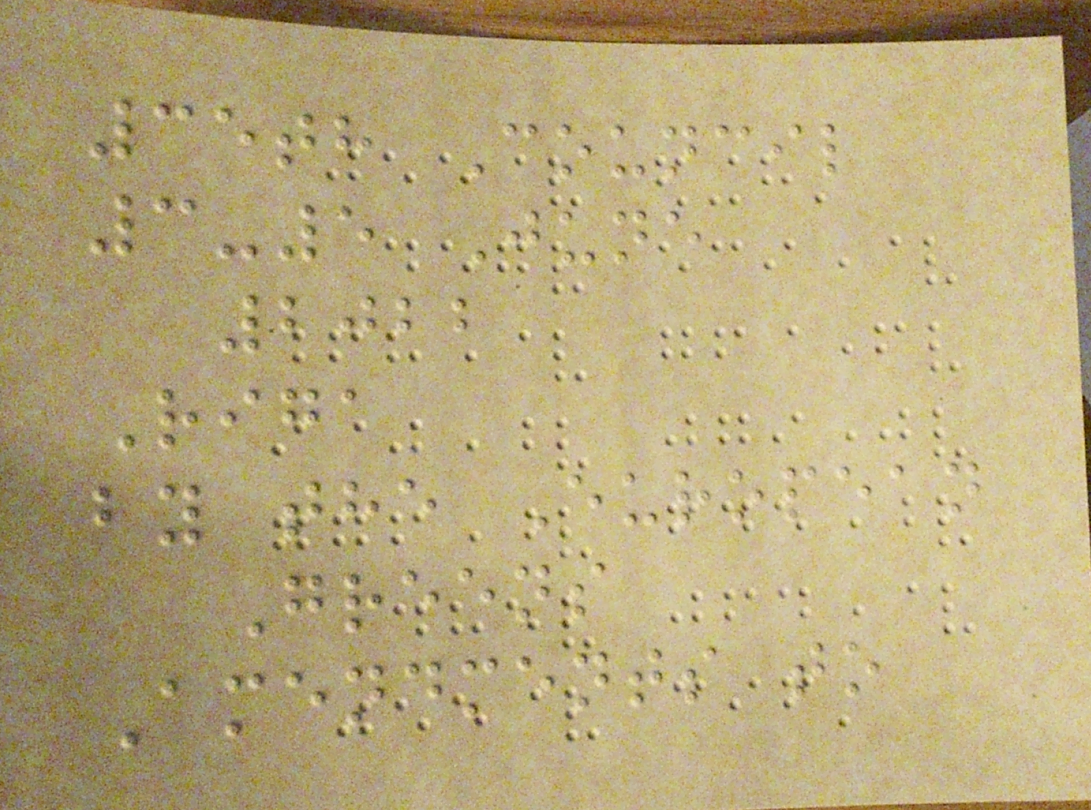35th Council
3-5 June
2022
Riga
by the European
Greens
Amendments to
